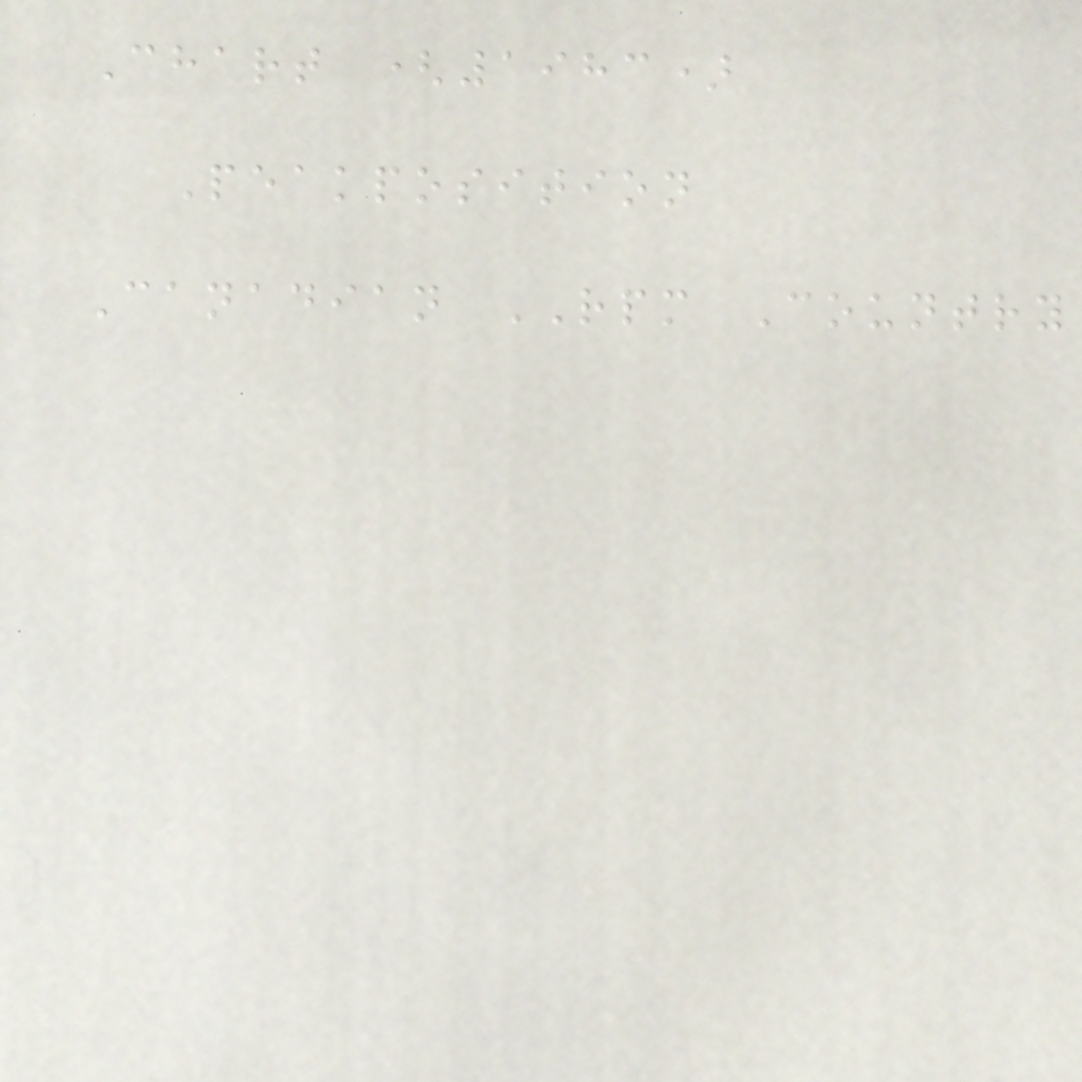Chart (1983)
Peakposition
Canadian RPM Country
